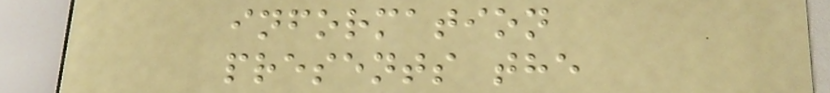information
presents the
